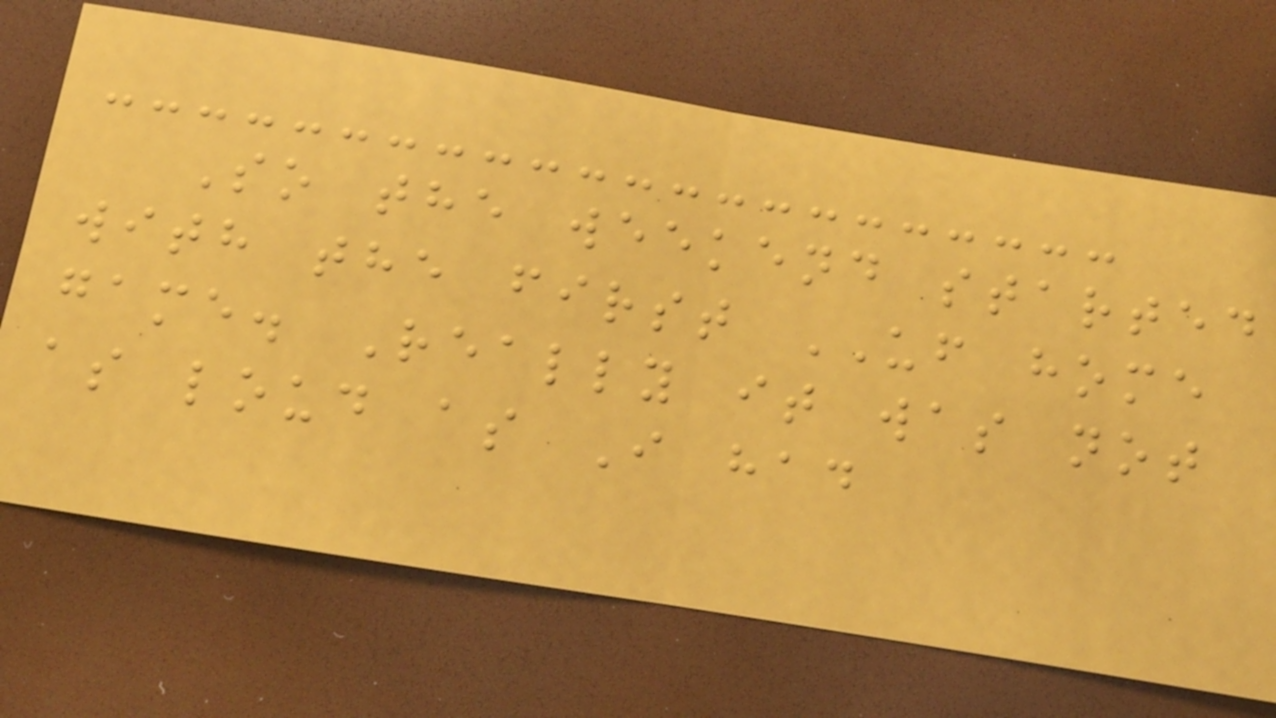So the weekend started
with the first UF home
game. Really it was not
as loud as I had
